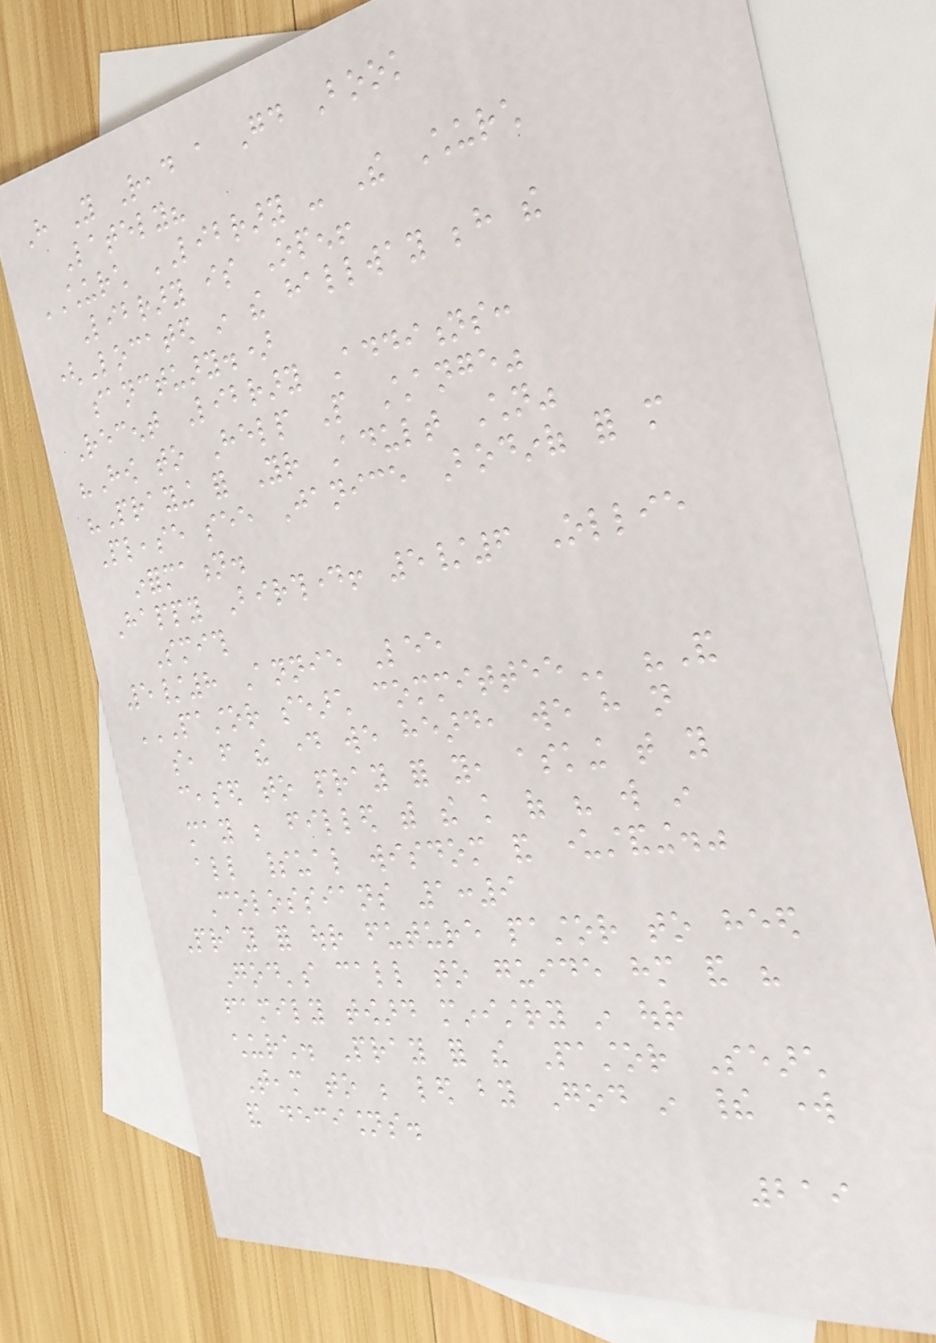Have You Read a Good Book
Lately?
CHURCH LIBRARY - The Church
Library is Open!
(Located in the hallway behind the
sanctuary.)
Recent Library Additions:
"How to Help People Change"
"Praying for Your Adult Children"
Please see Janice Bodinof for more
information.
Happy Birthday! 5/6 Ollie
Smith
5/8 Annie Lee
PASTOR SEARCH COMMITTEE "And
so, from the day we heard, we have not
ceased to pray for you, asking that you
may be filled with the knowledge of his will in
all spiritual wisdom and understanding."
Colossians 1:9
Pray for our future pastor to heed
God's call to guide him and his
family toward ministry in our
church. Pray for the Pastor Search
Team to be led by God in their work
and decisions.
219
